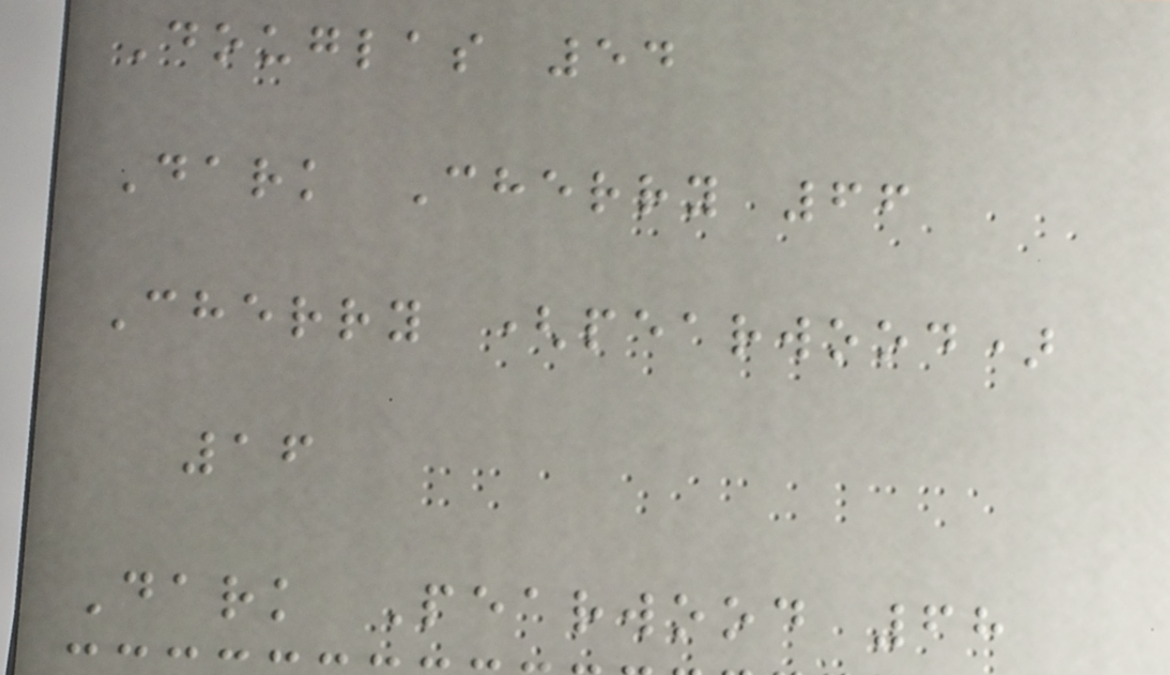Douglas 54
Dark Cherry 66
Cherry (pearwood)
16
Dark Pearwood 68
